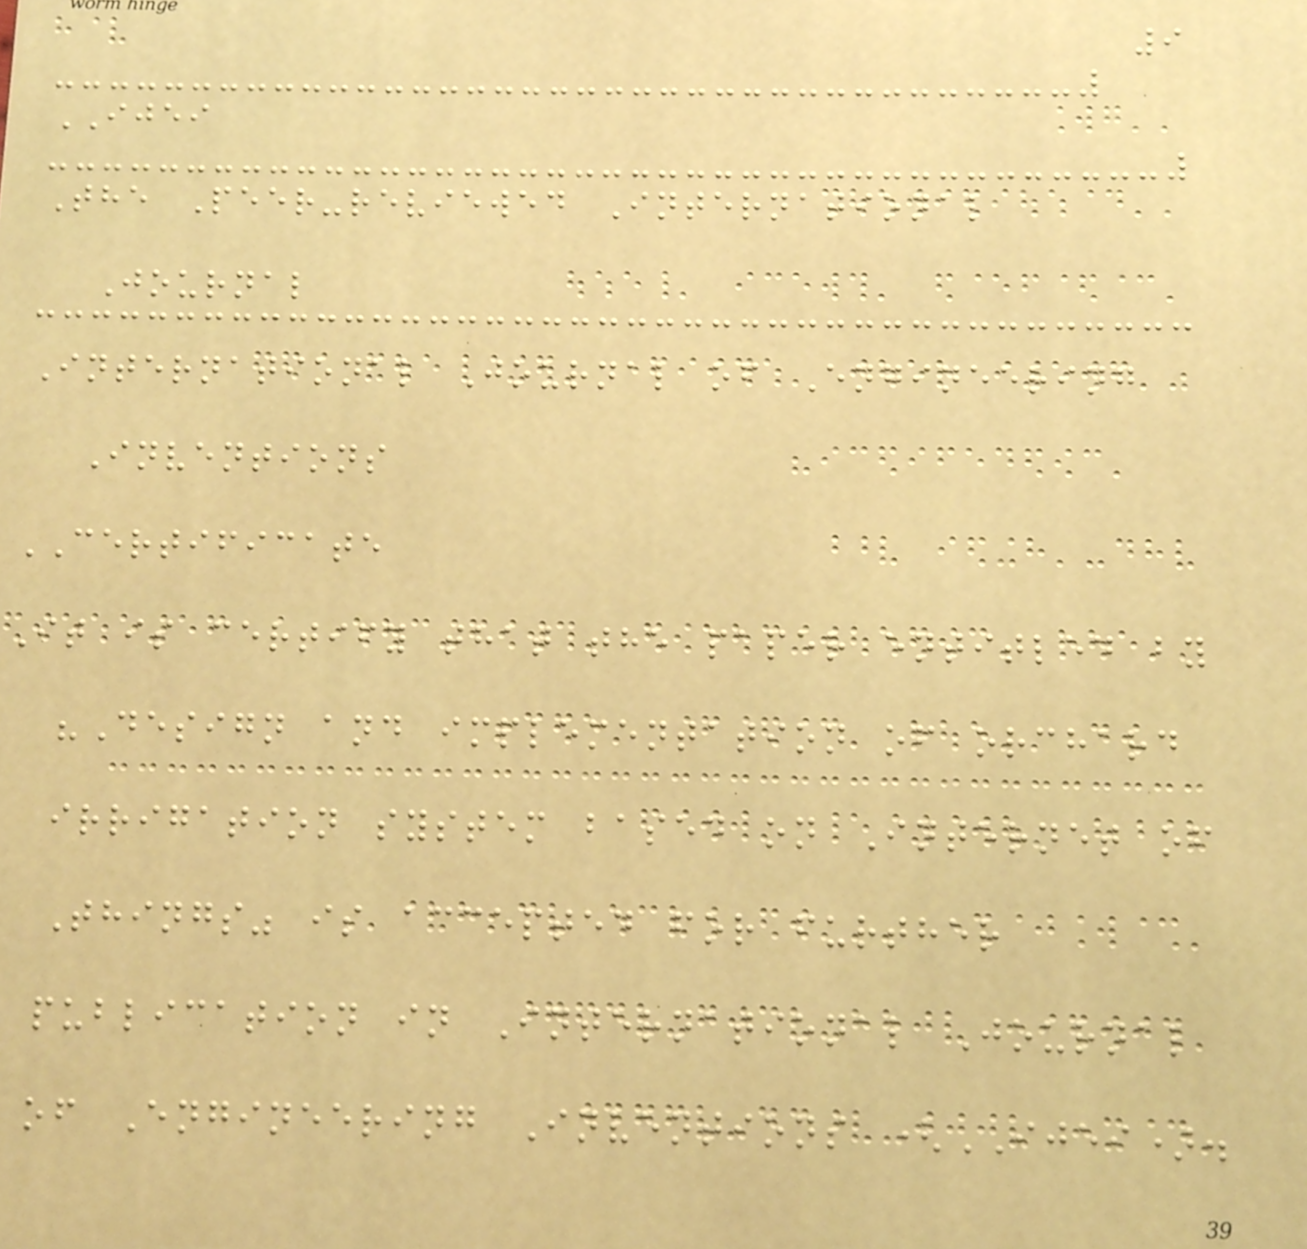9
IJEI
The Peer-reviewed International
Journal
International Journal of Engineering
Inventions
CERTIFICATE
It is certify that the paper entitled by
"Design and implementation of orchard
irrigation system based on Internet of
Things" is accepted for further
publication in International Journal
of Engineering Inventions (IJEI).
